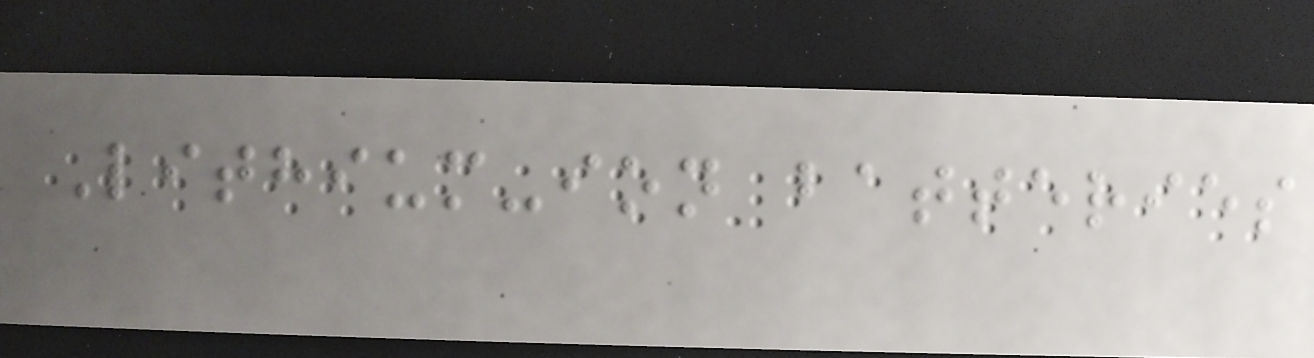Lithium-ion batteries
